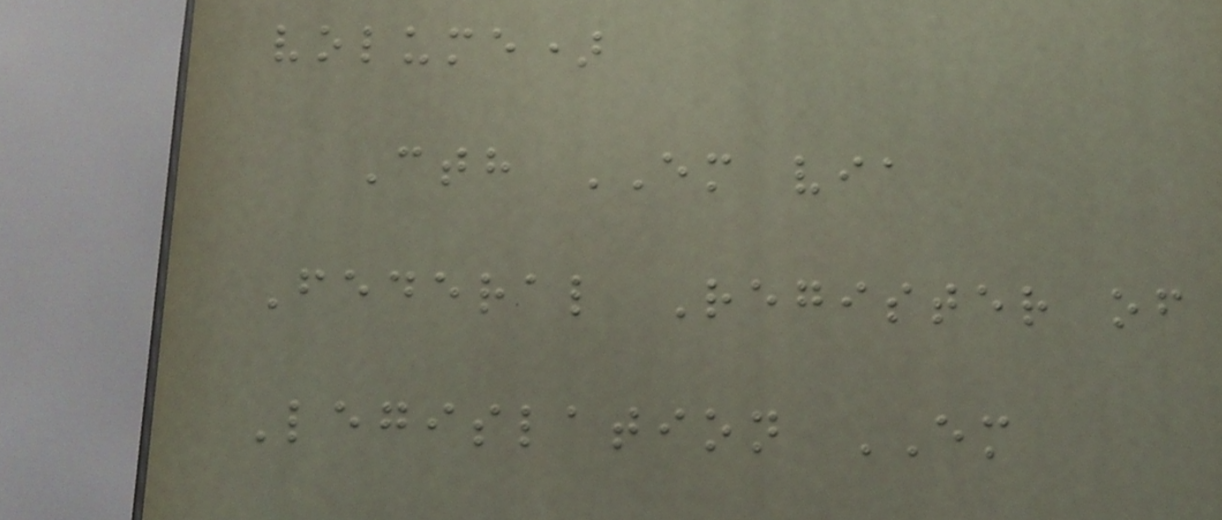volume)
Cth EM via
Federal Register of
Legislation EM
